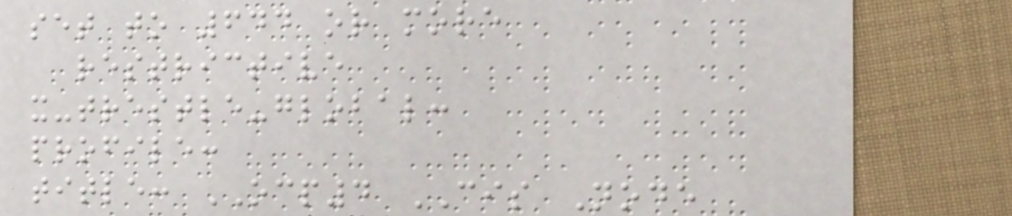set to 644 or more
restrictive
x-trestle-global:
profile:
title: OCP4 CIS Node
